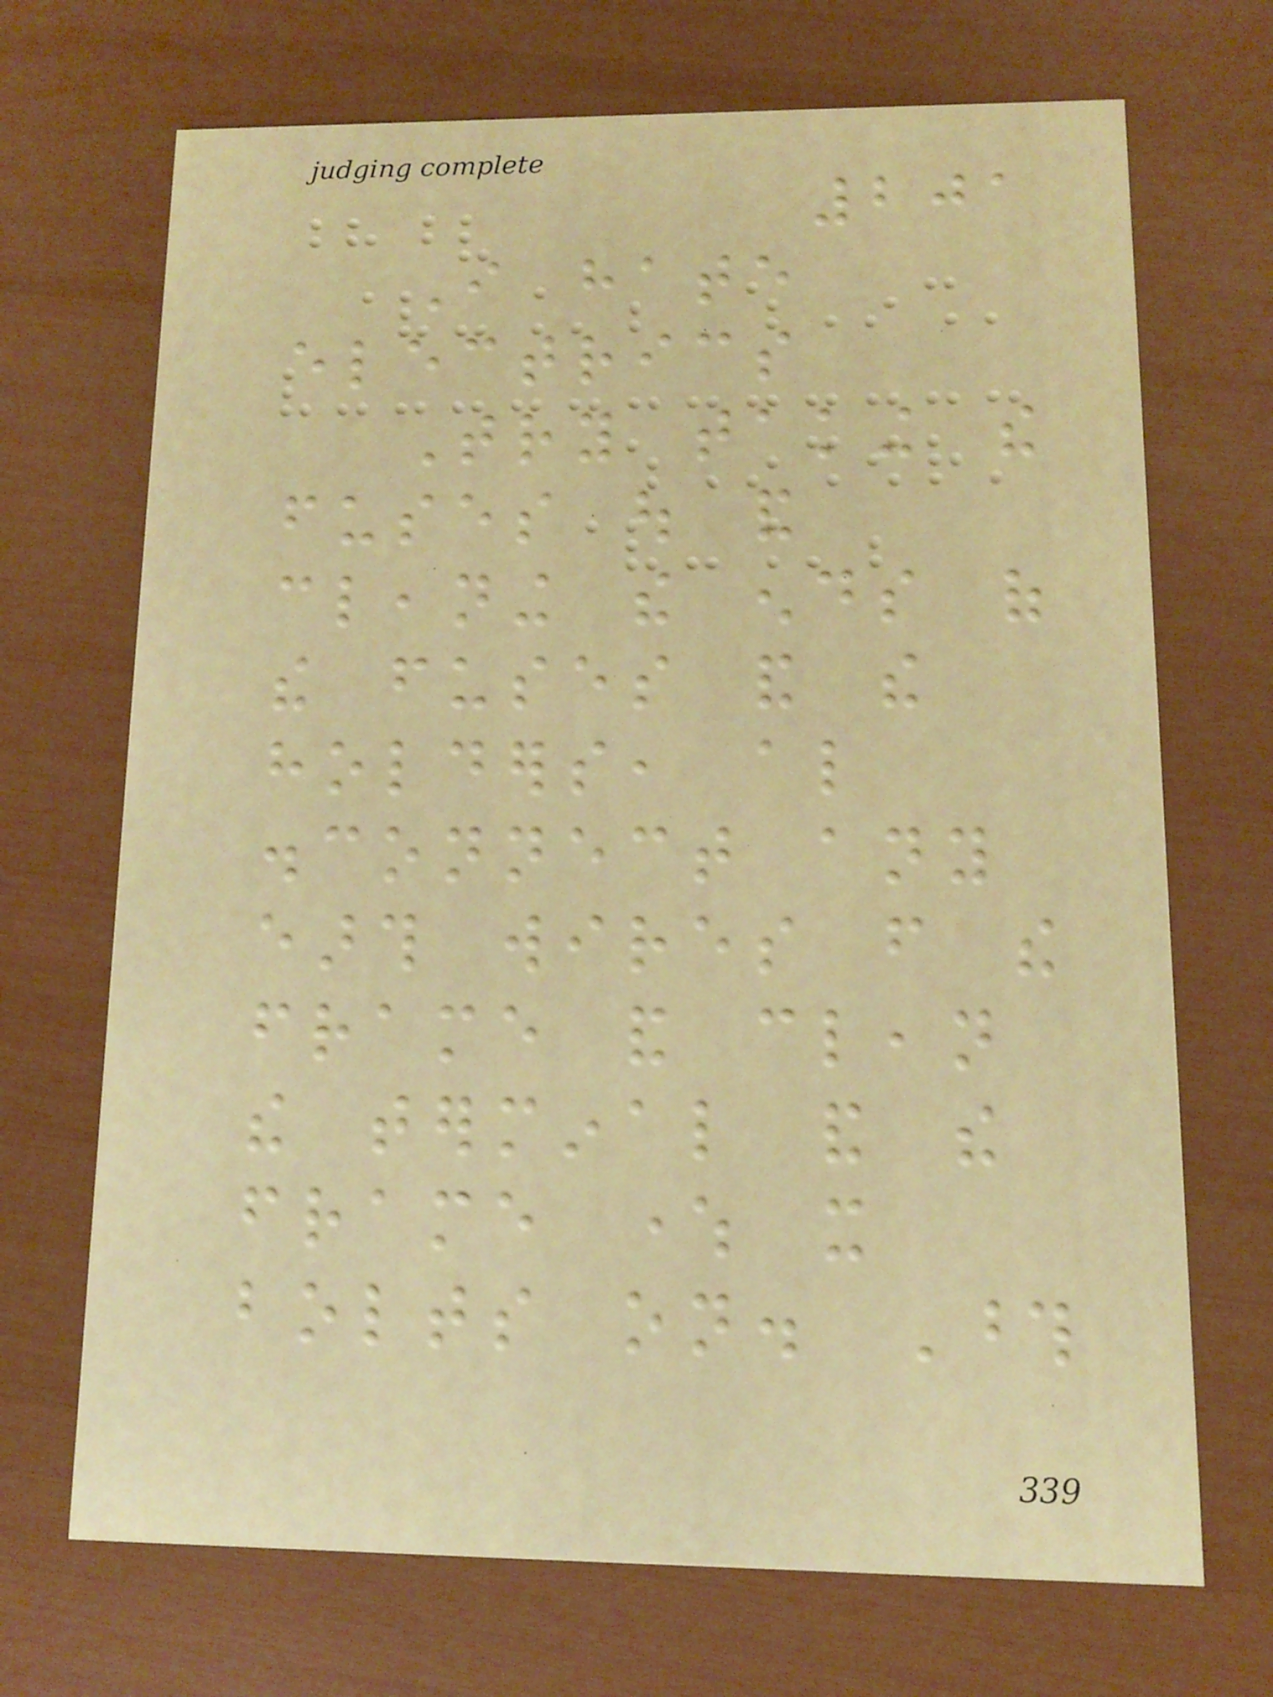201
I hate
electrics
Try taking the
fuses out and
cleaning the ends of
the fuses and the
holders, also
disconnect any
earth wires from the
frame and clean
the terminal and the
frame where it
bolts on. Those
